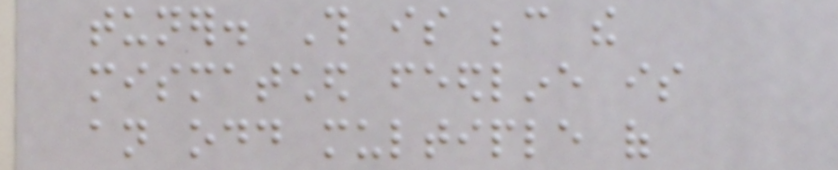tuner. This is because the
mismatched feedline is
an odd multiple of
